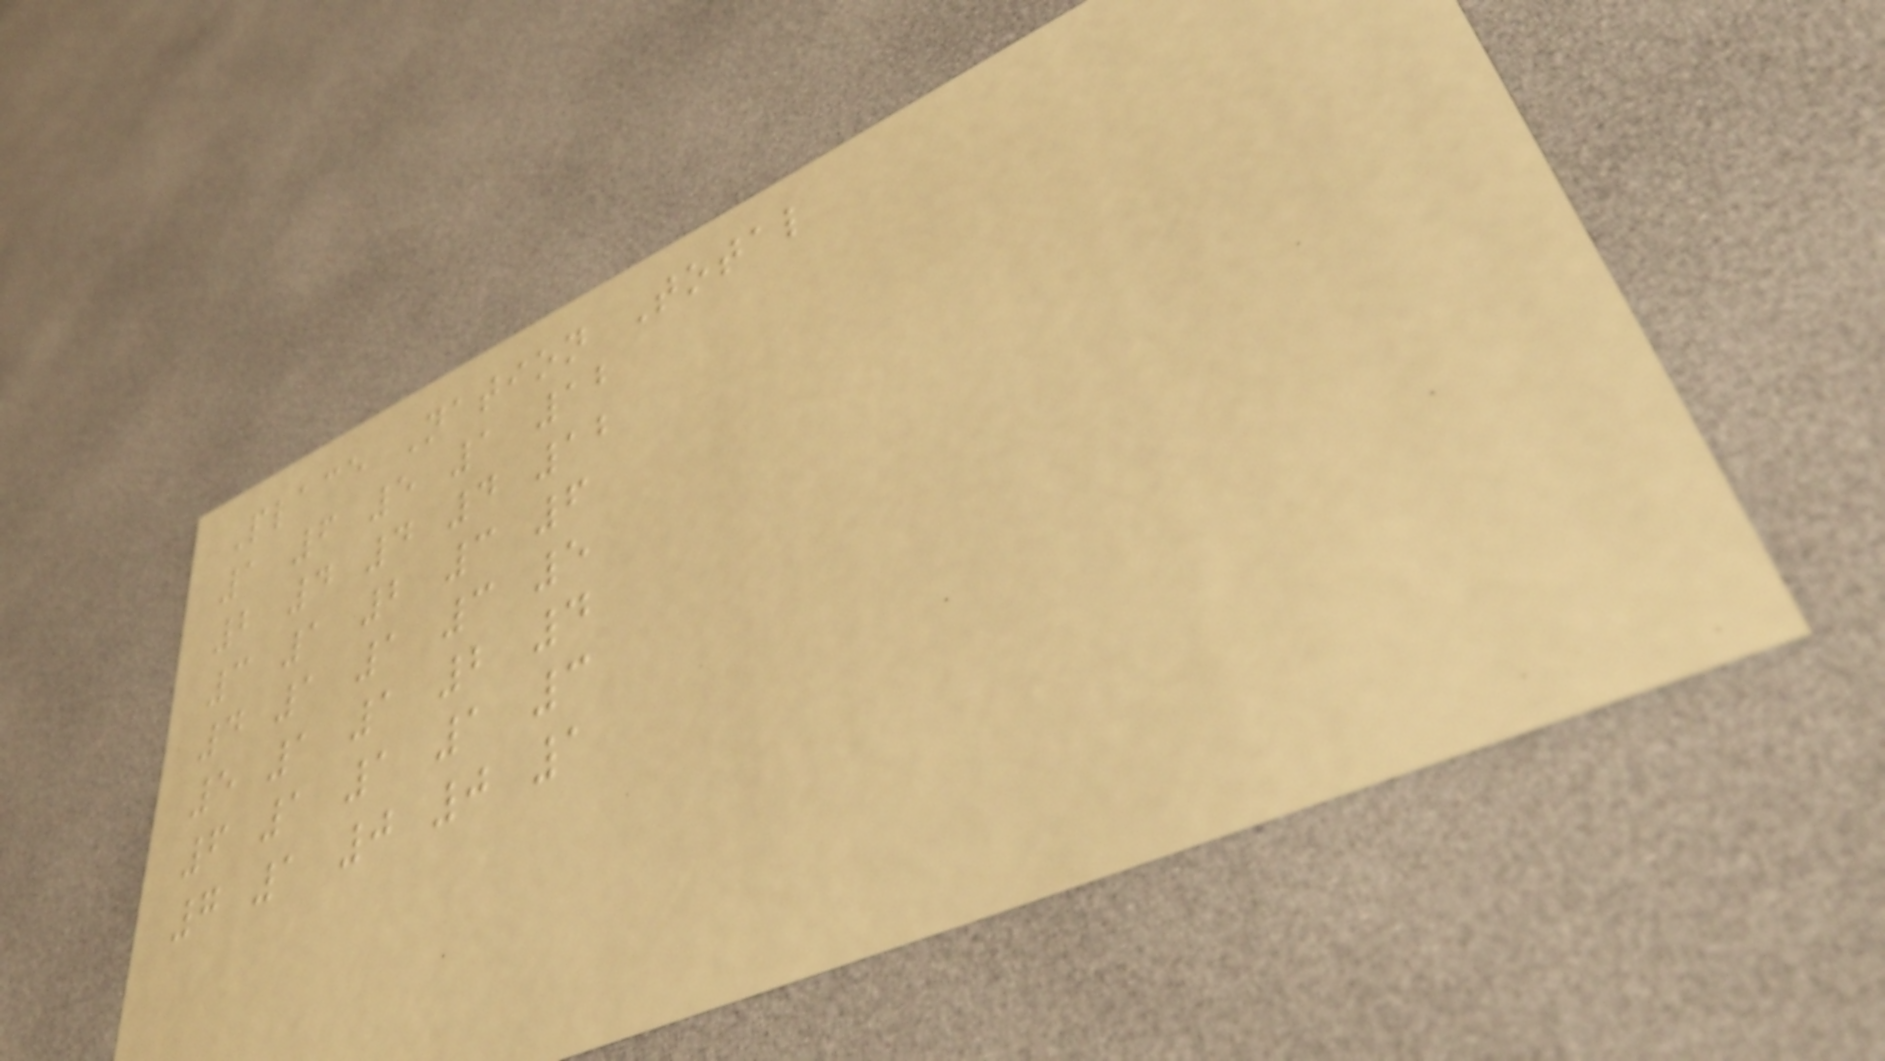Place Nation Total
1 6 5 1 12
2 4 4 4 12
3 1 2 3 6
4 1 1 3 5
5 1 1 2 4
6 1 1 1 3
7 1 0 0 1
